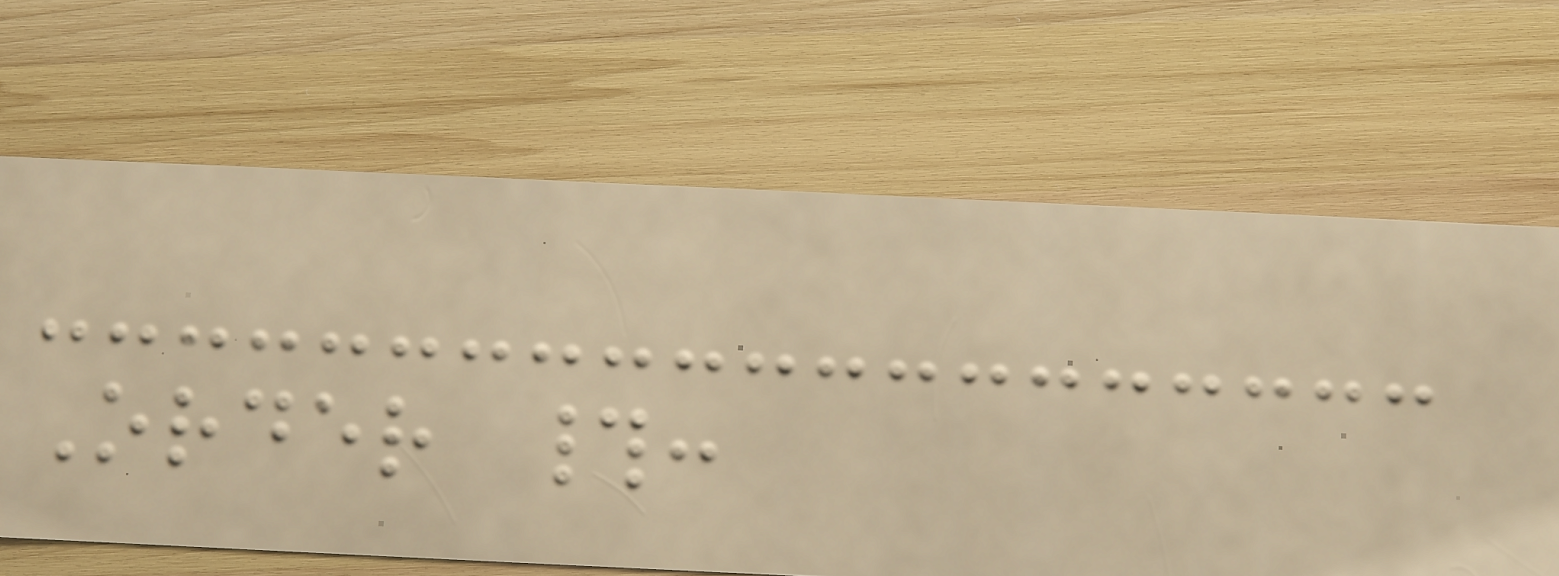Order #:
